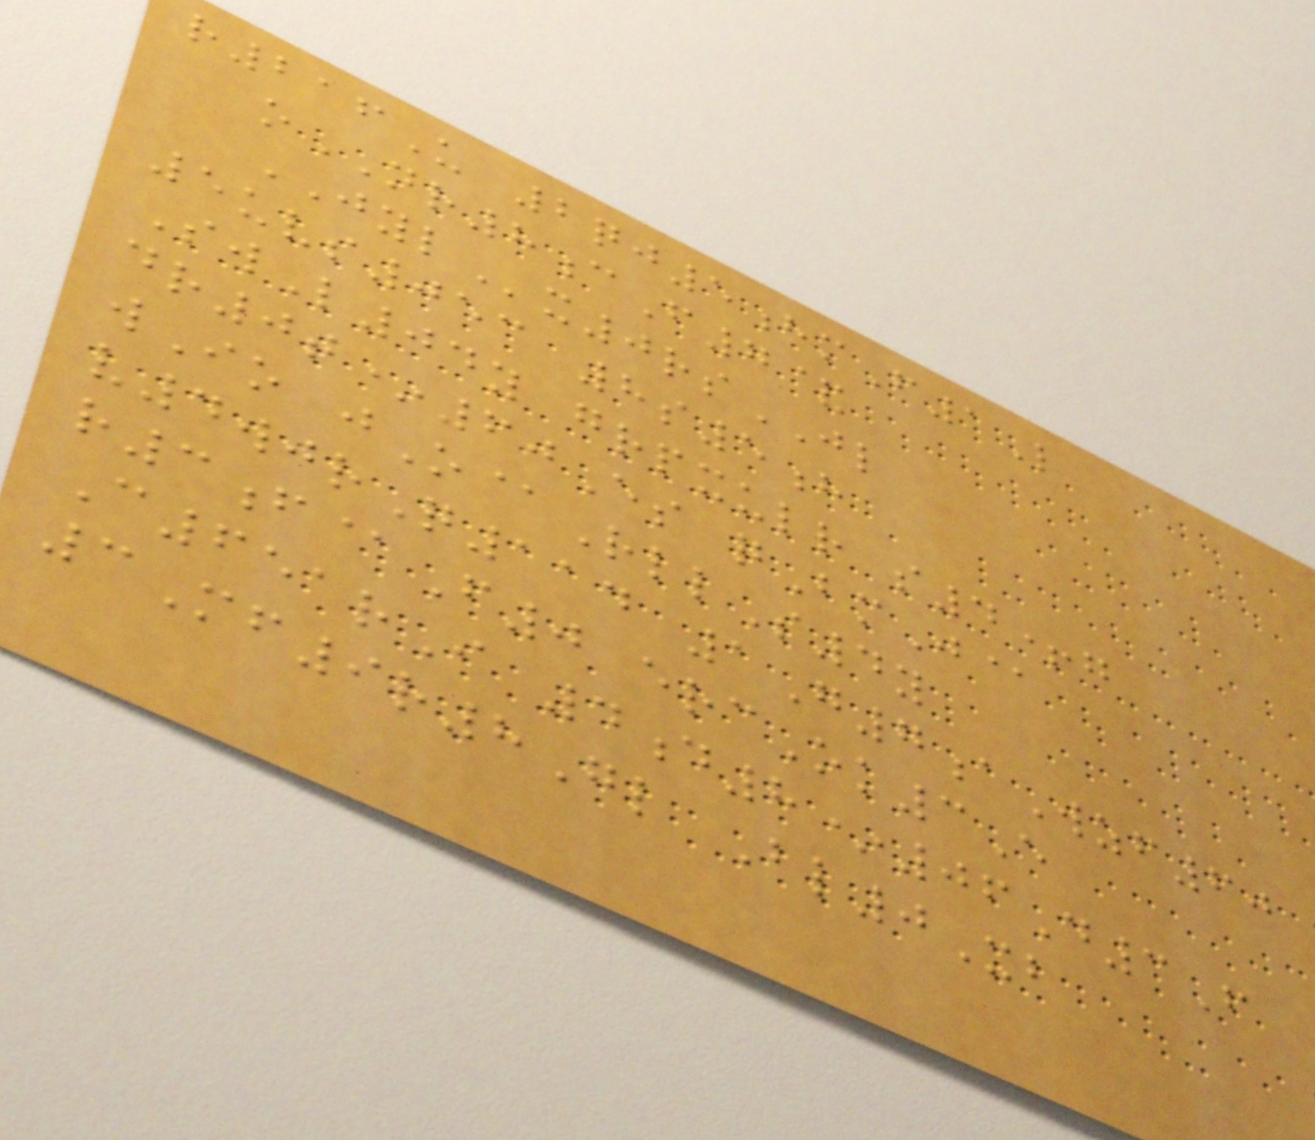r216U 2qj5hmF1L
oNR8cF7&
JYLx0rsJL
5uvs053 8s5h
SwL04y grpxulr s4+g
dr0t*60Es qBmJ@
wIo jO@RllS4y
v4wjrQ114 1G7aWzf60
r3f@F0 ercOk3E
C651rI 4d8*06D3F
3Mf9r8Gl Bl0Xb
